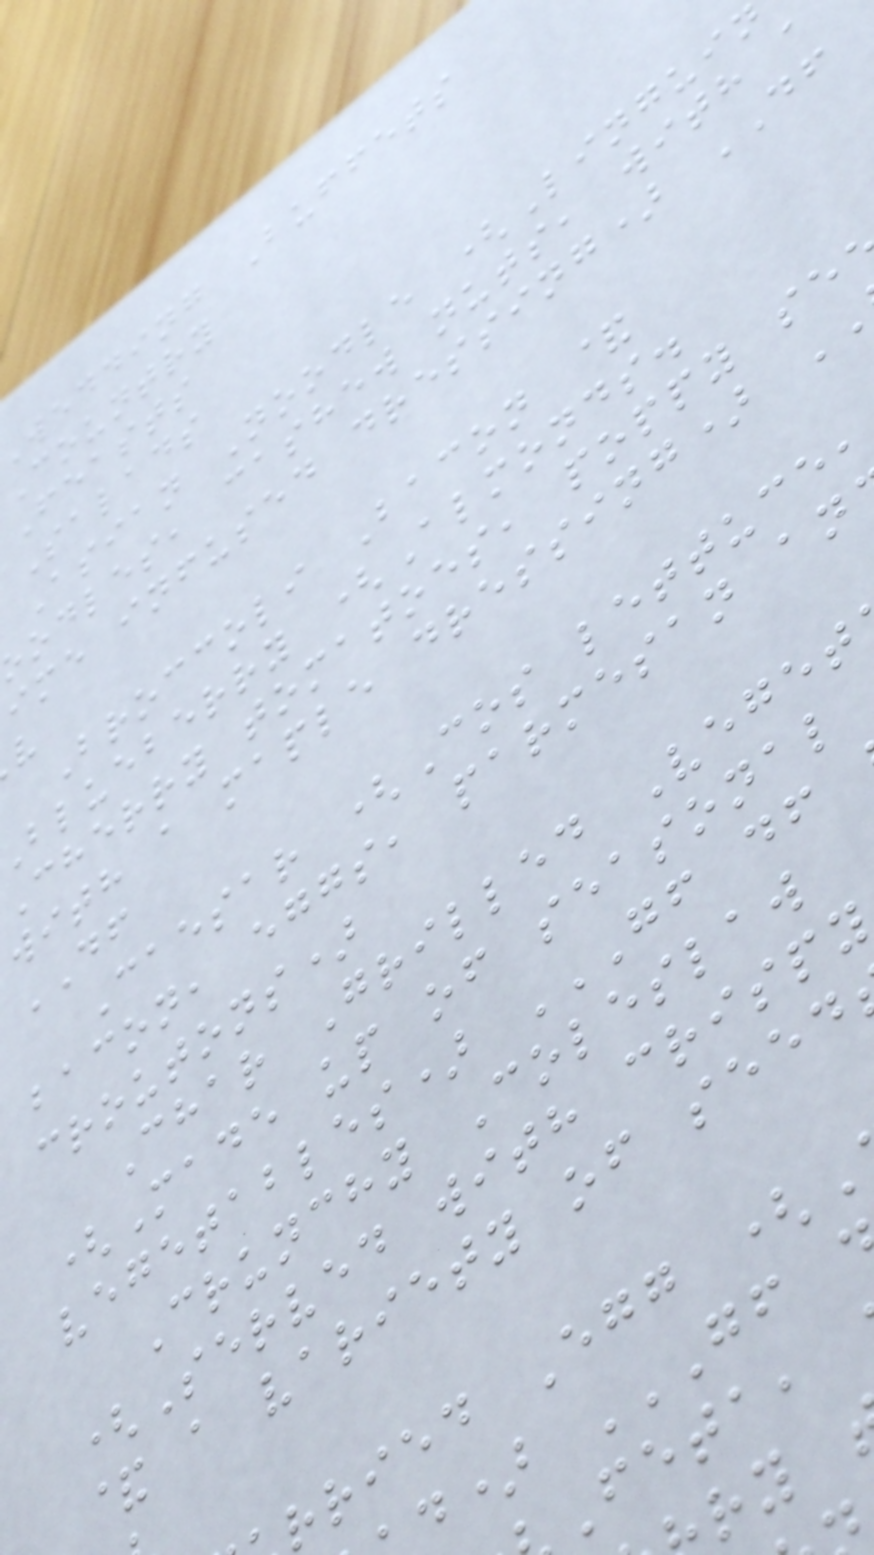wedding Buffets
Country
Feasts
Salads
Asian Noodle (Linguin
oodles, cashew nuts, with a
ime infused dressing) DF
Broccoli Bacon &
blueberry (Almonds.
Cherry tomatoes, poppy se
with a maple dressing)
DF
Caesar (Cos lettuce,
bacon, eggs, parmesan an
croutons)
Char Grilled Veget
(Made up of seasonal
Crunchy Coleslaw
(Served with crispy
& a variety of seed
rried Egg (
Feta,
